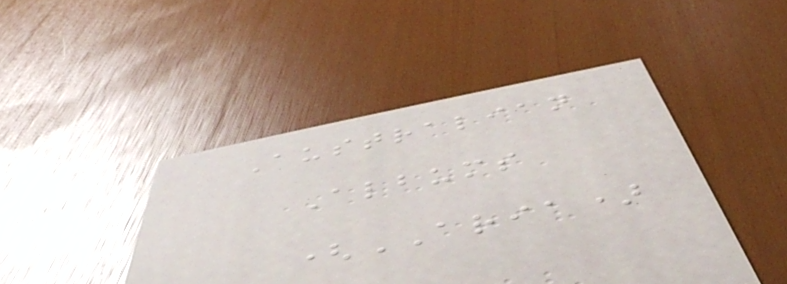Australian
Albums
(ARIA)
